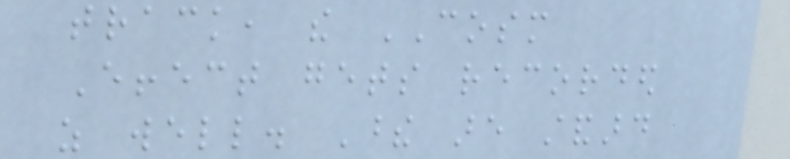track, the COSM
Effect gets recorded
as well. These are standard
